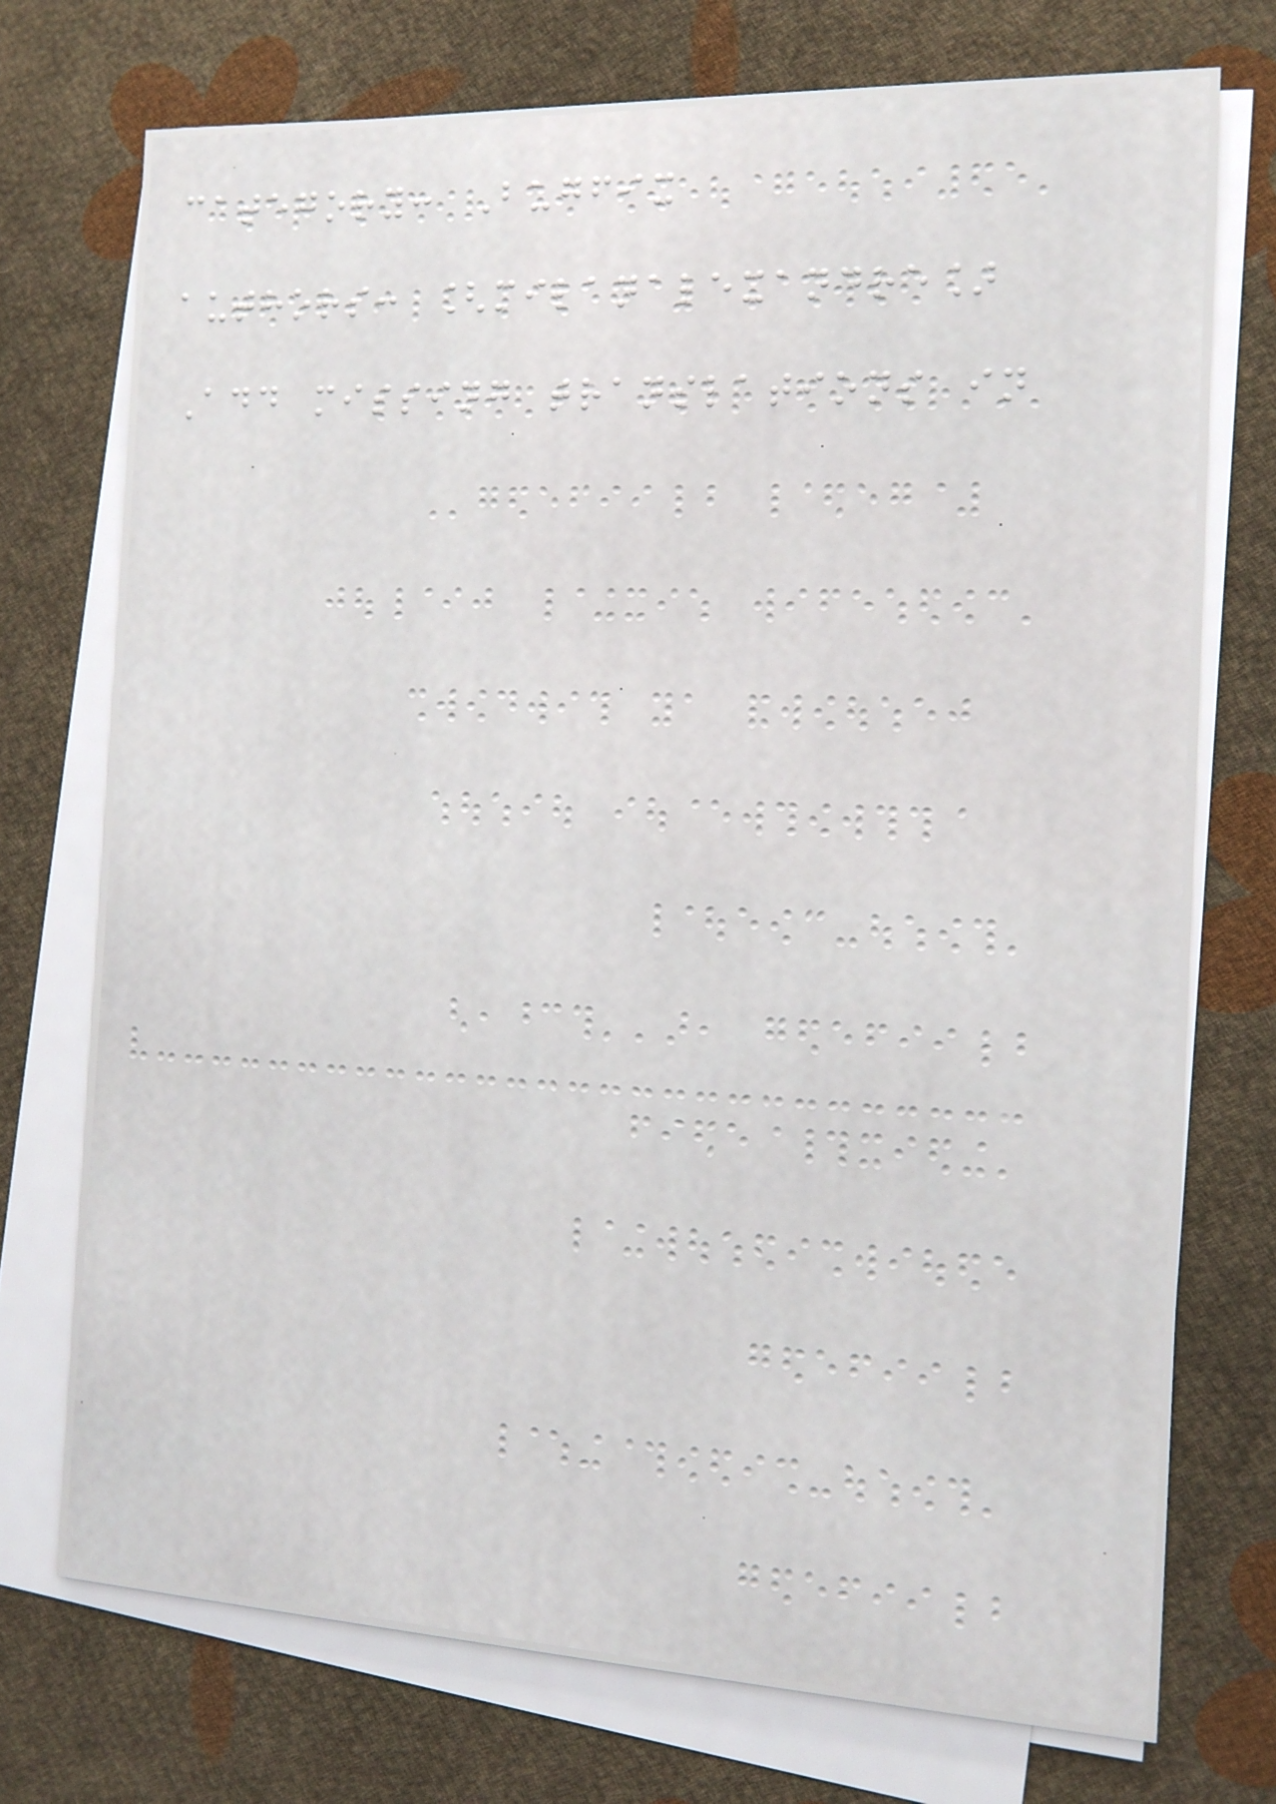category: Bugfix
authors: [milanalexandre]
Add missing translations in
